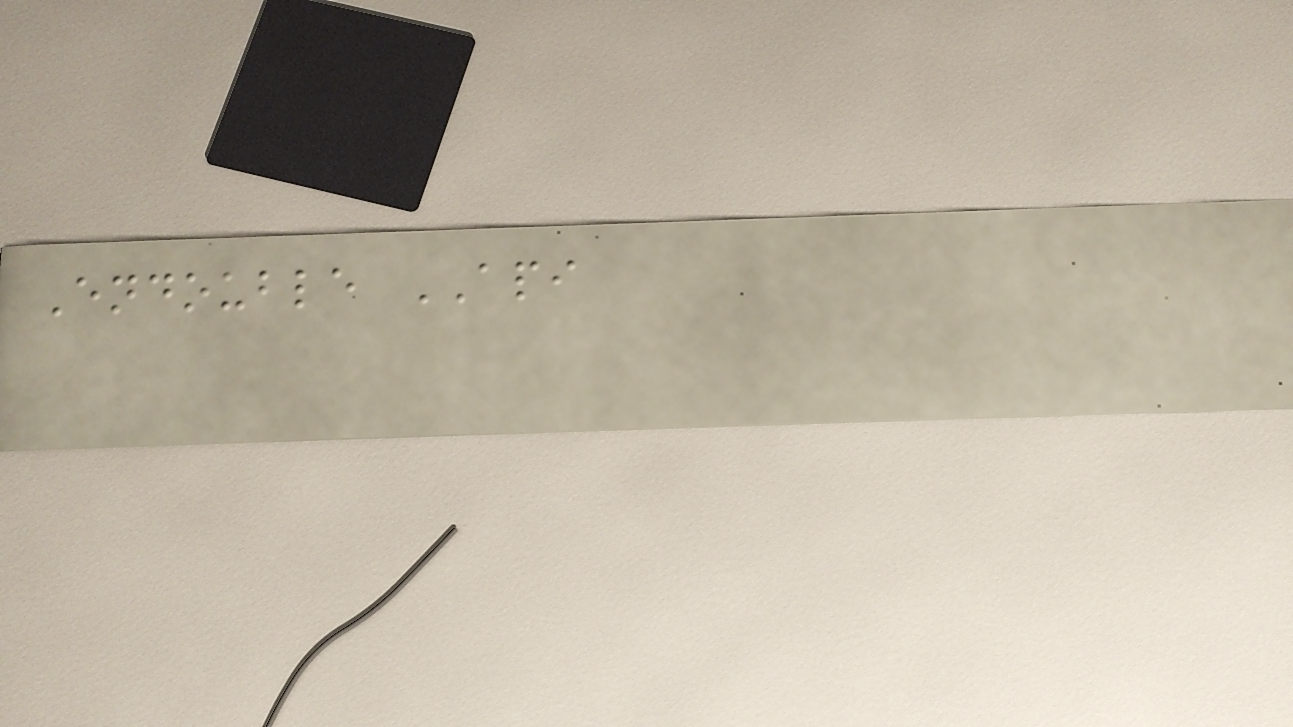Endouble API
